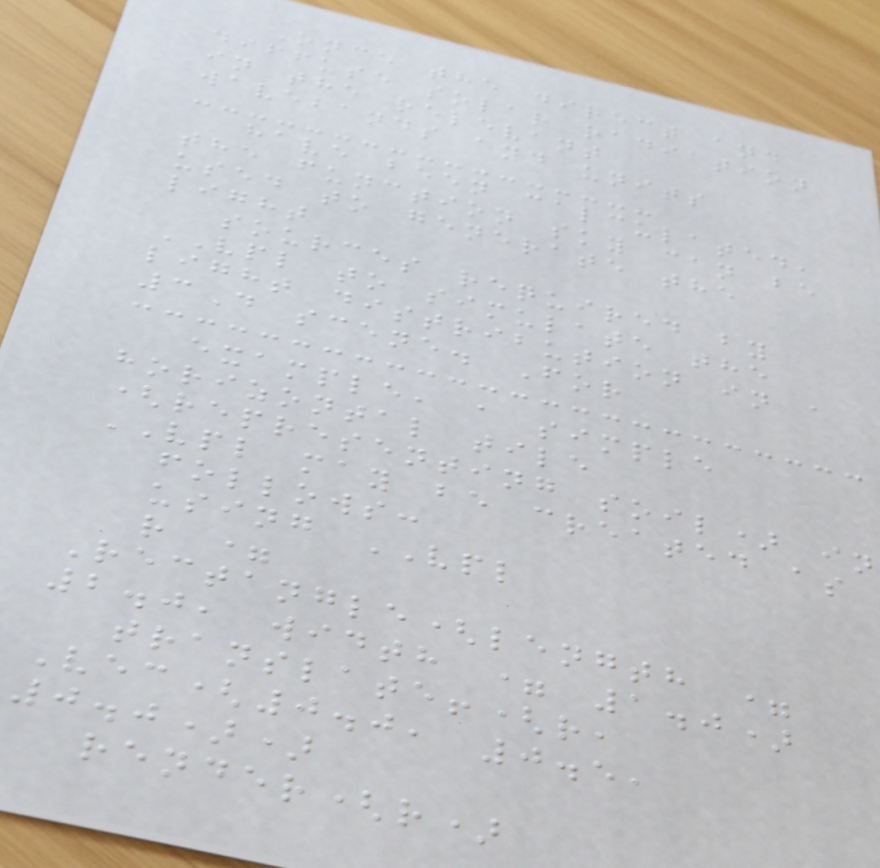Once the direct and
diffuse solar radiation
in the relevant
wavebands and units
have been calculated,
the function sky can be
used to generate the
light
sources required by
VPL to simulate the
light distribution in a
3D scene. For
example, a simple
horizontal tile
(representing soil) in
VPL may be created as
follows:
using VPL
r =
Rectangle(length =
2.0, width = 1.0)
translate!(r,
Vec(0.0, 0.5,
0.0))
render(r)
